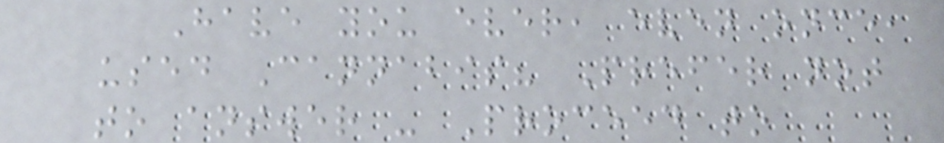Have you ever, even once,
used Cannabis? Prefer not
to answer - Proceed to
